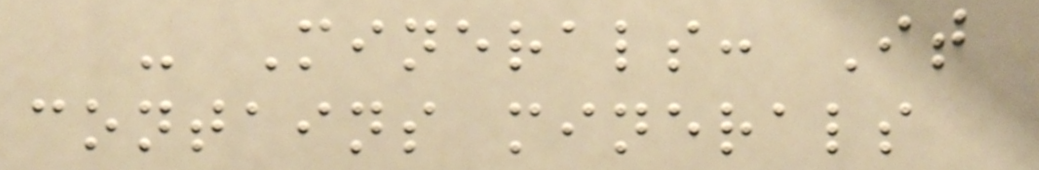- Minerals: It
contains minerals
